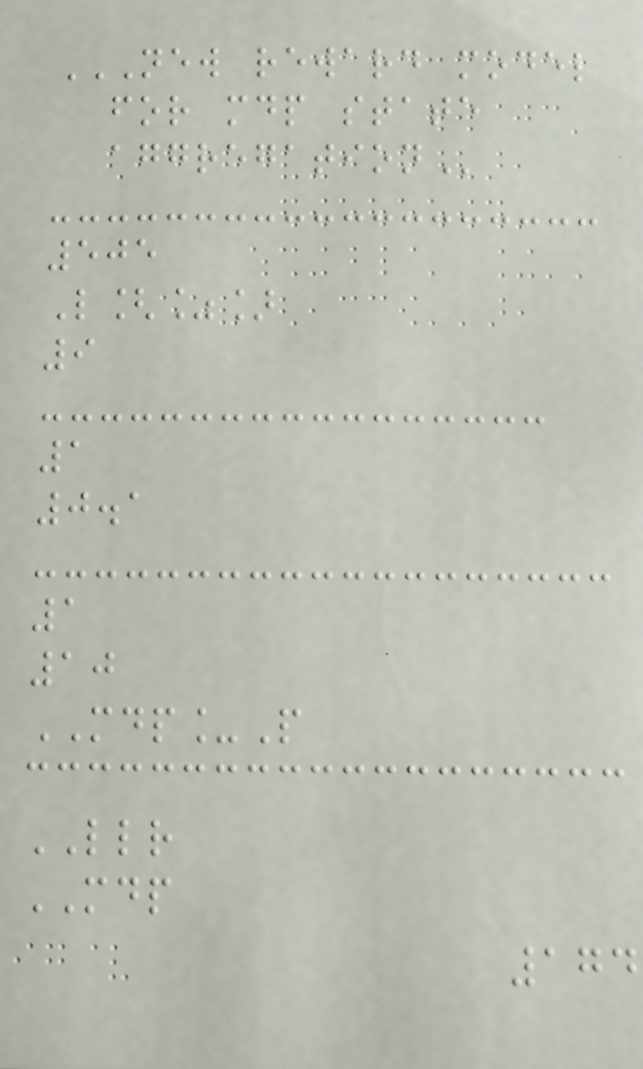NEW REWARD MODEL
FOR MDP STATE
AGGREGATION
505
L[%]
9
1
0.1
1
10
MDP_P
LLR
MDP
174
